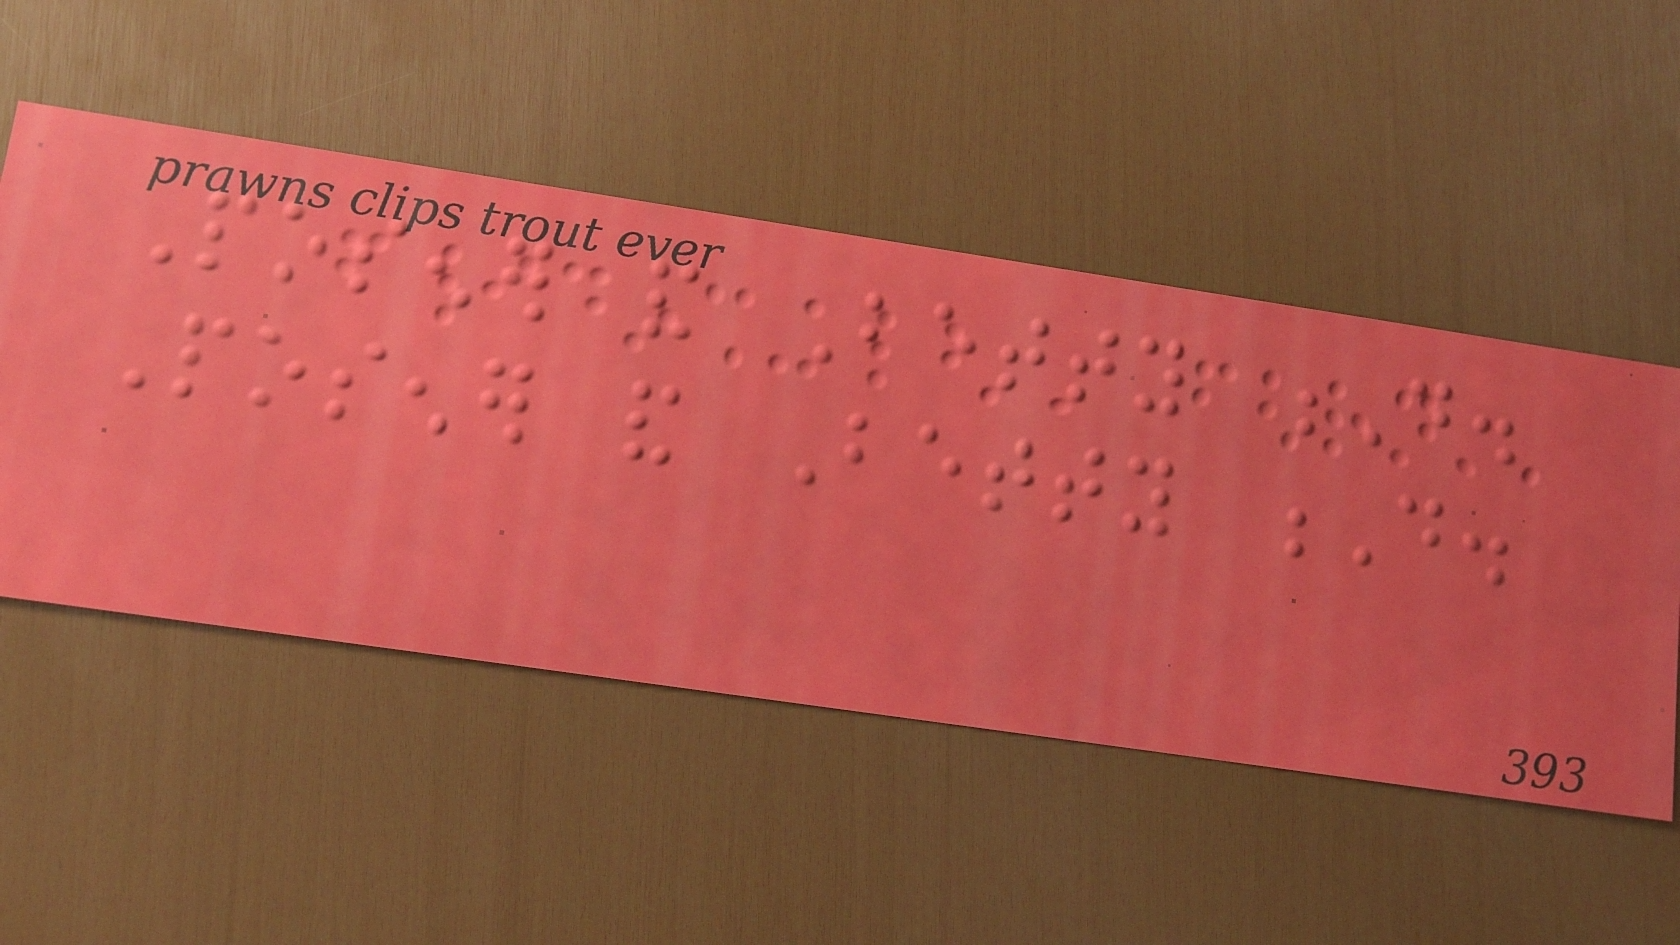Posener and Betty D.
Posener and Betty D.
